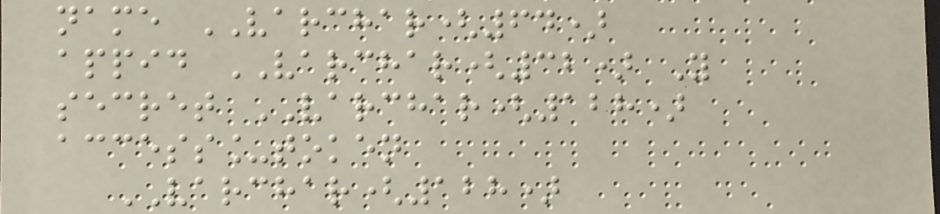name VARCHAR(64)
appid VARCHAR(32) Y
secret VARCHAR(128)
access_token
VARCHAR(128)
